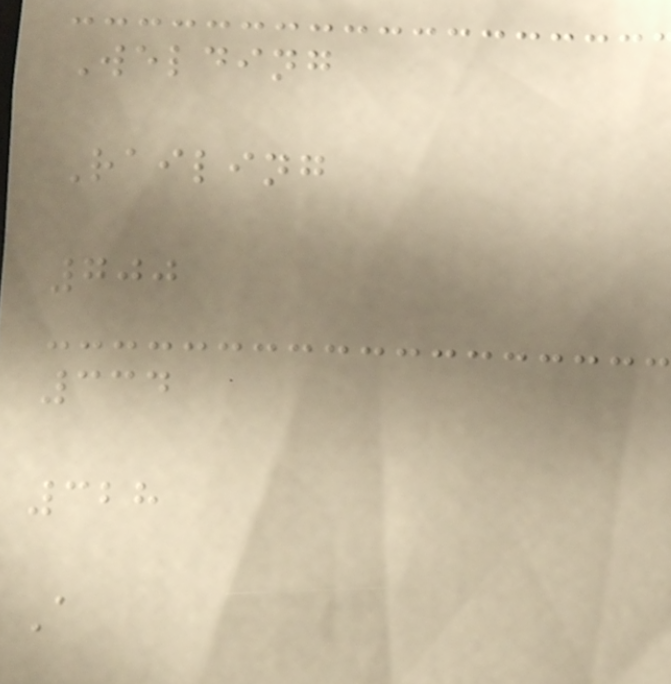Welding
Railing
700
334
328
A
